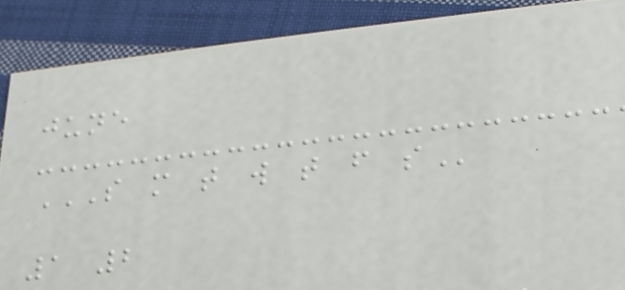june
S M T W T F S
1 2
